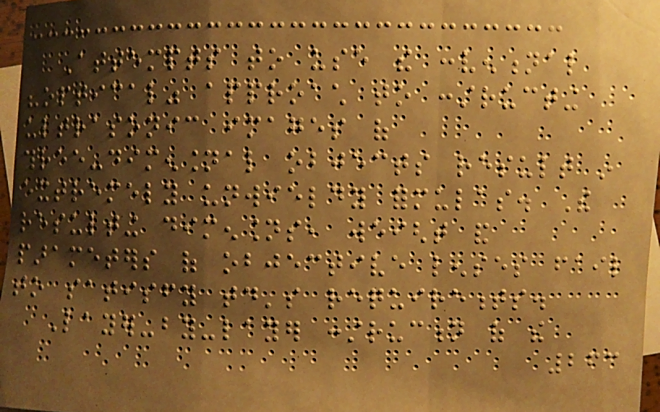Attempts to use the conventional
"optical" approach to constructing
ultrasonic images of
three-dimensional objects result in
extremely unwieldy formulas. The
resulting dimensions, weight and
parameters of objective lenses fail
to satisfy today's requirements.
Layer-by-layer construction of the
263
